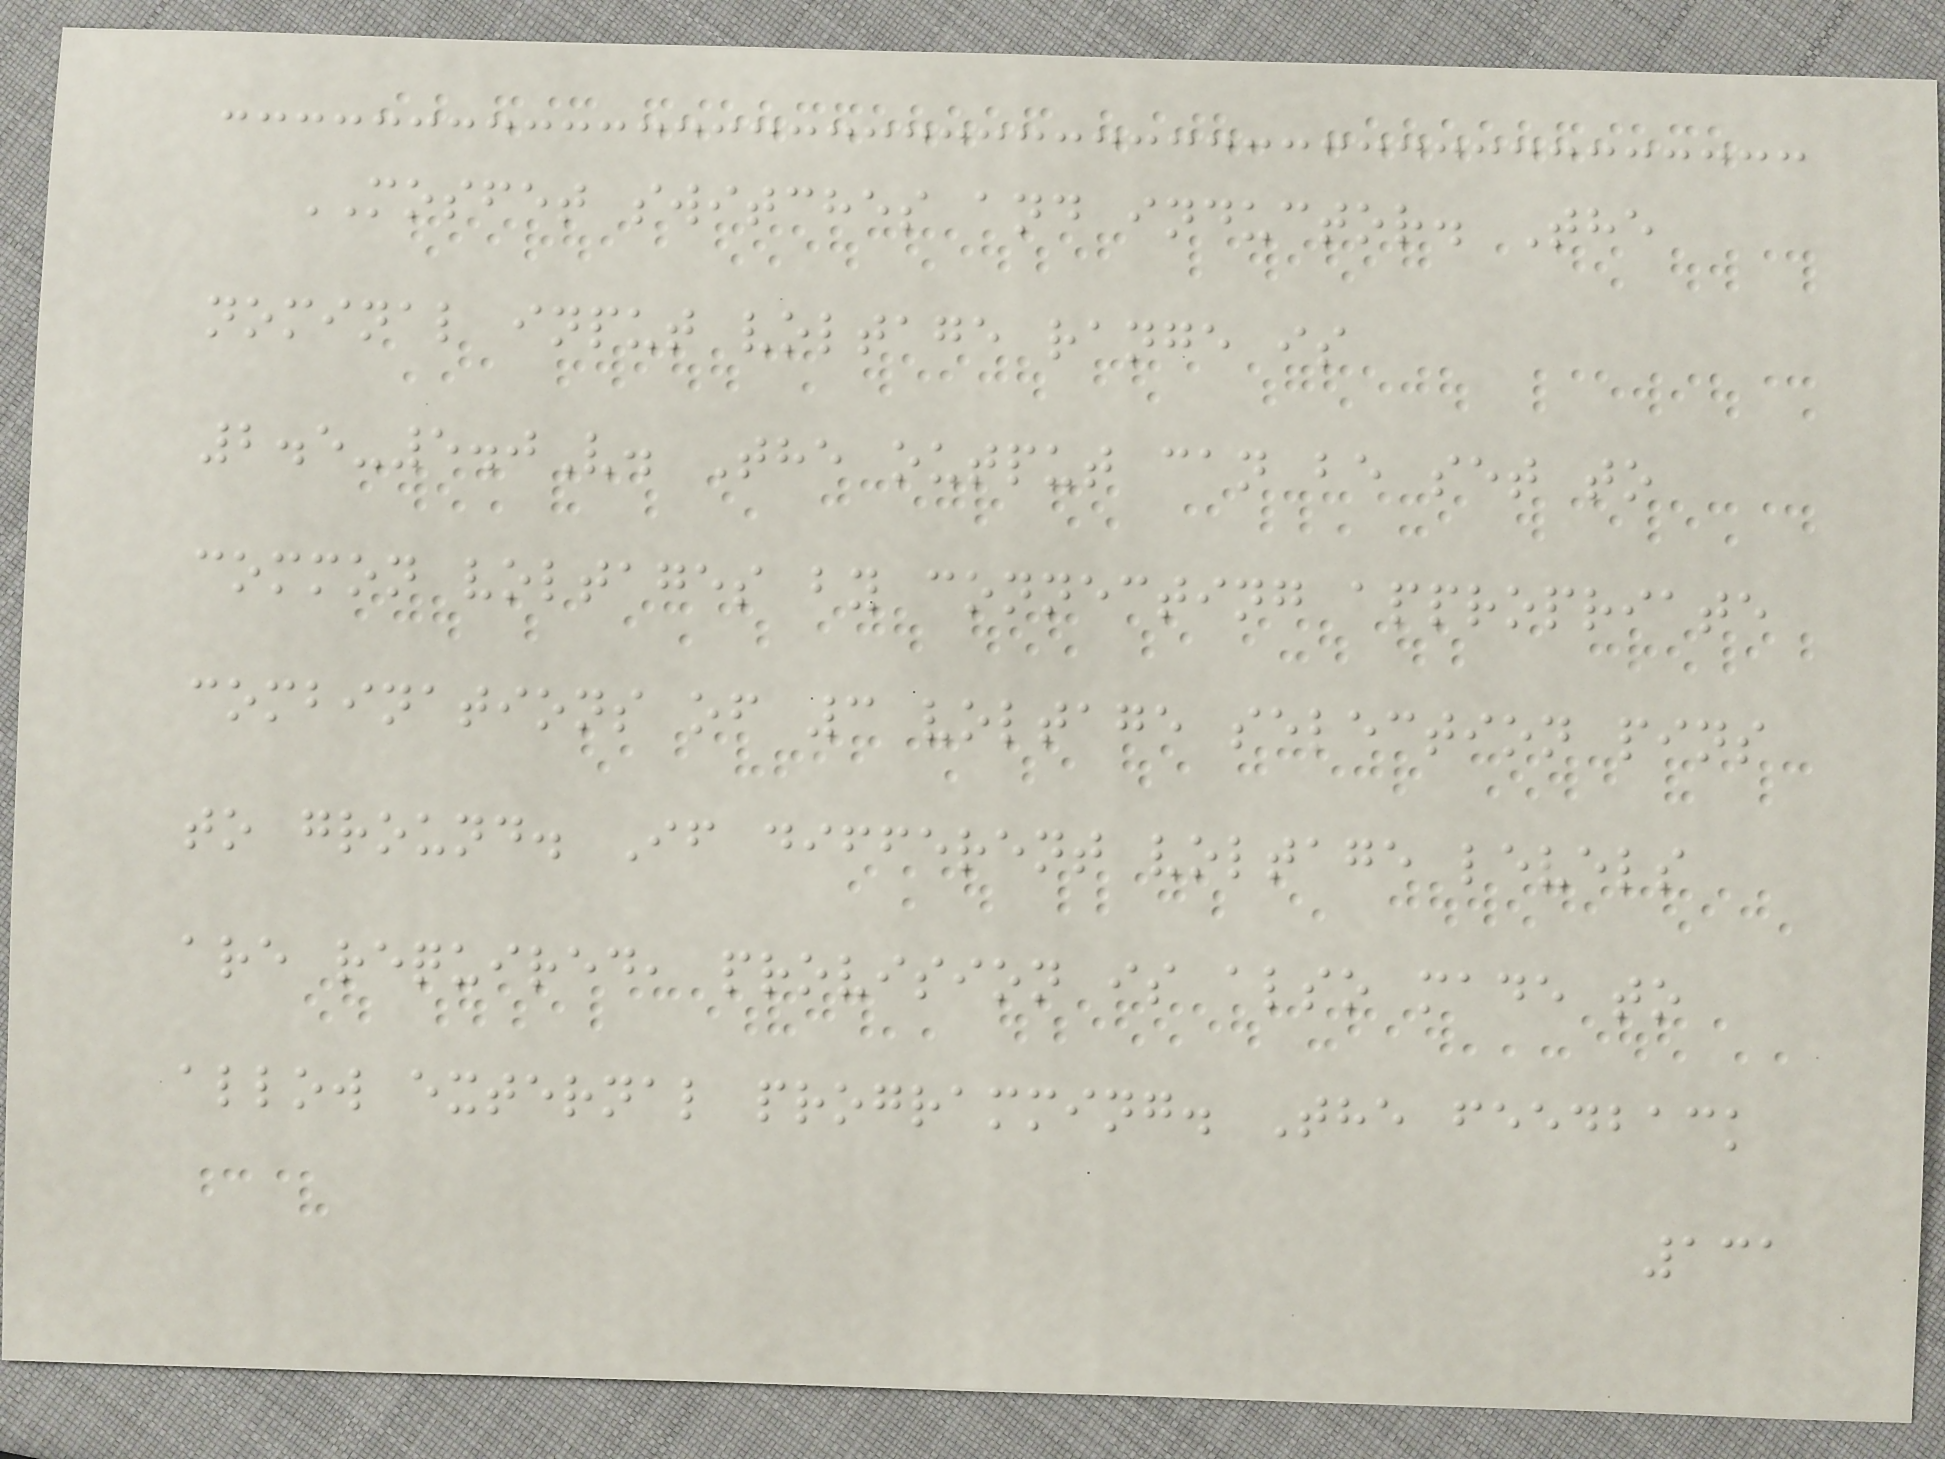MOSFET switches and inductor. The
nominal input voltage range is
2.5-5.0V. The output can be set to
common voltages by connecting appropriate
combinations of 3 voltage selection pins
to ground. If different voltage levels
are required, provision is also made to
allow external programming. The feedback
131
